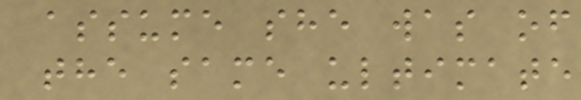assume she was of
the same ultimate
